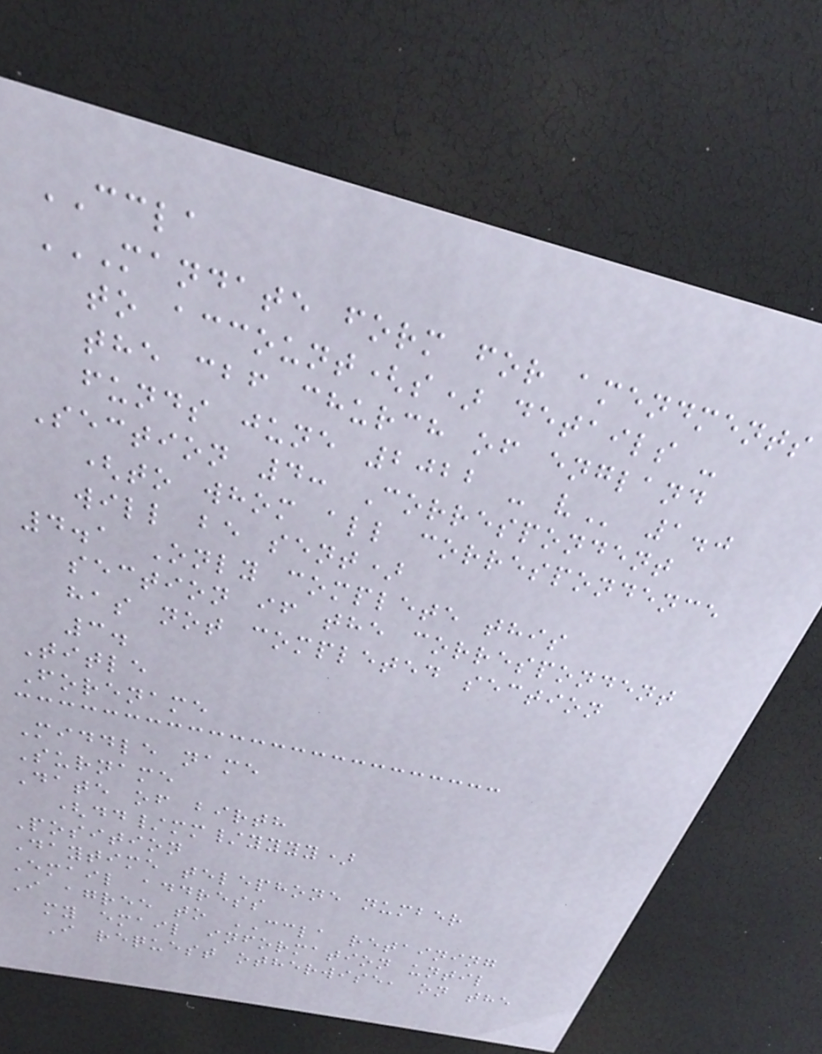CCLA
MANDATE FORM FOR AMENDMENTS
TO ACCOUNT(S) DETAILS -
THE CBF CHURCH OF ENGLAND
FUNDS JUNE 2022 - V 1.0
Section 4: Correspondent
(to whom all correspondence
will be sent)
4.1 Only complete this
section if the correspondent
has not completed section
3.
Title
Forename
Middle name
Surname
Date of birth
(dd/mm/yyyy)
Position
Daytime telephone number
Email address
I agree to CCLA retaining
my email information until
I request otherwise, on the
